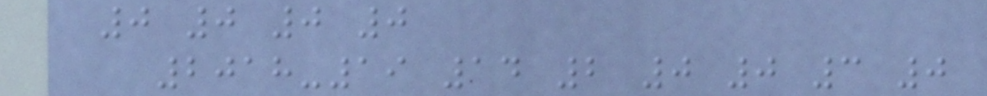0 0 0 0
2018-19 14 2 0 0 3 0
